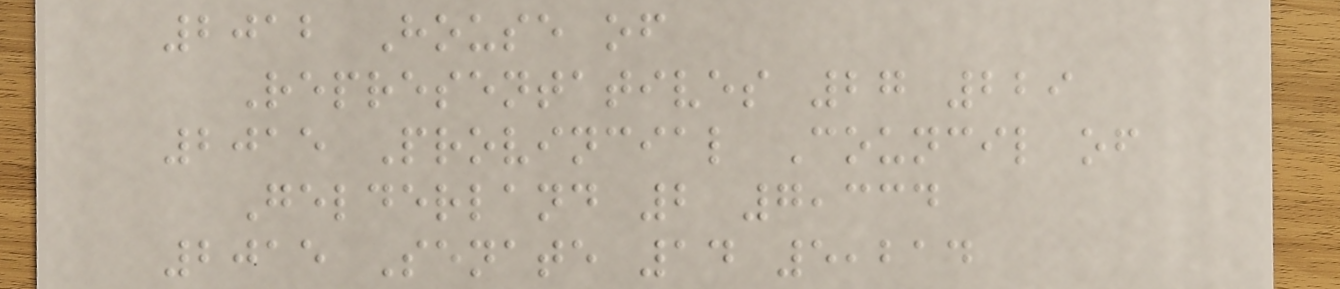2012 House of
Representatives 27 229
2015 Provincial Council of
Gelderland 2 7,334
2015 Senate 14 5,214
